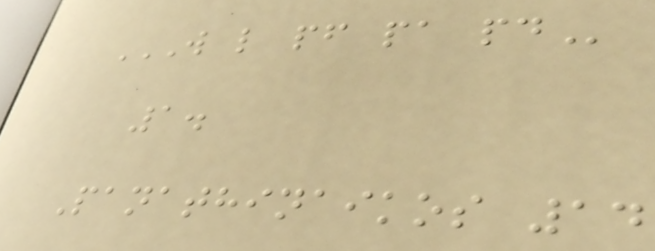W L PF PA PD
1.
Panathinaikos 14
